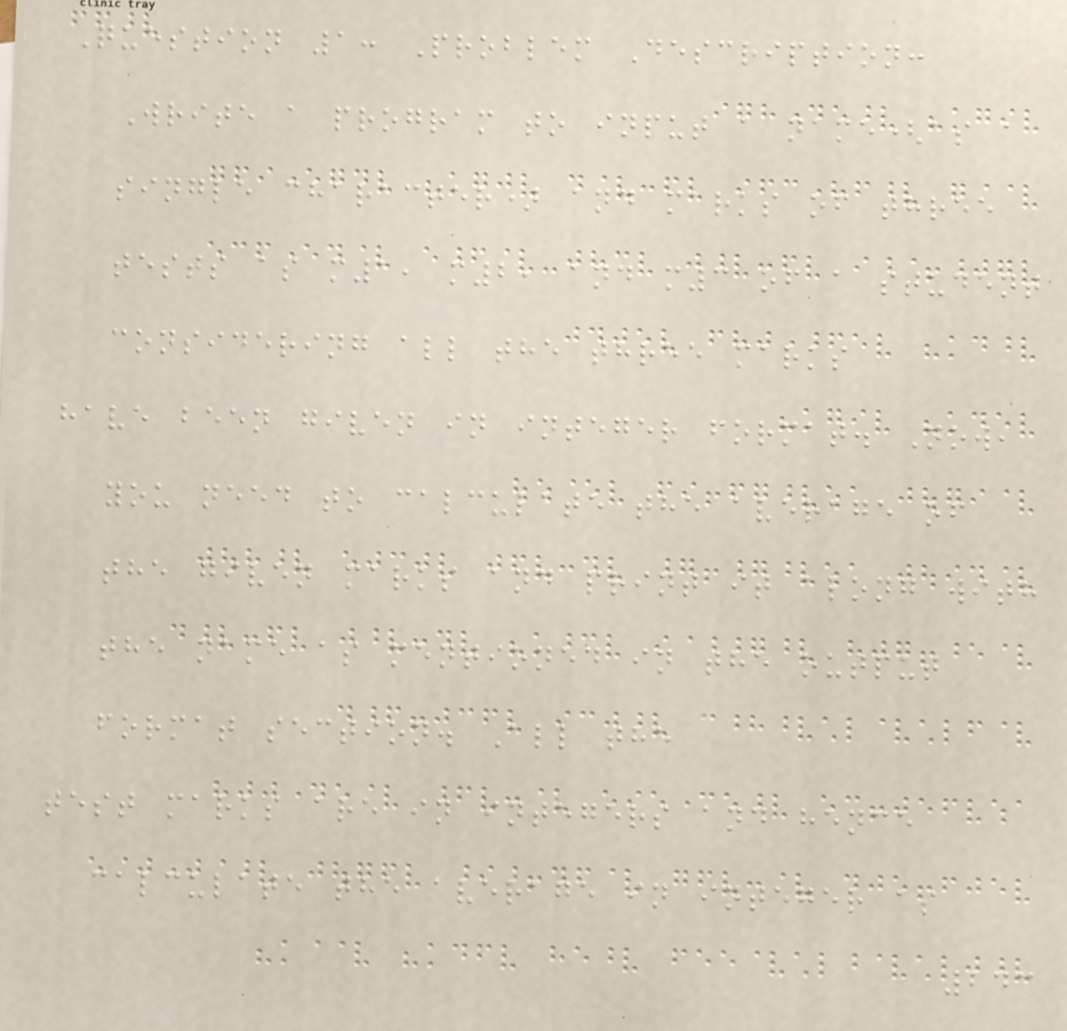Question 1: Problem Description:
Write a program to input a name(as a
single character) and marks of three
tests as m1, m2, and m3 of a student
considering all the three marks
have been given in integer format. Now,
you need to calculate the average of
the given marks and print it along with
the name as mentioned in the output
format section. All the
test marks are in integers and hence
calculate the average in integer as
243
